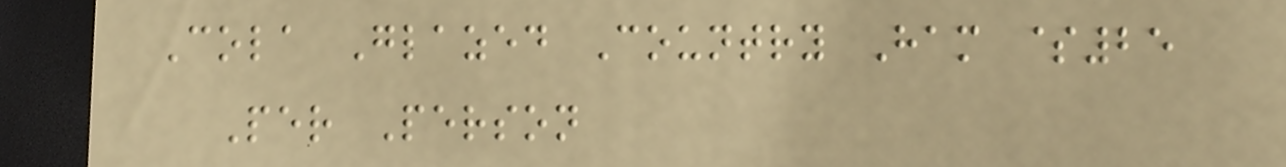Cola Glazed Country Ham $25
Per Person
